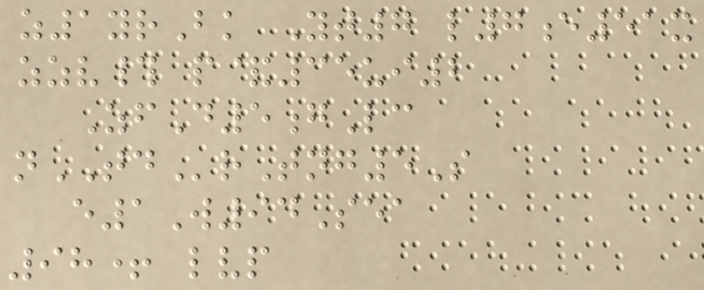z1yrBk Yt7 l7e51x
zzv# p&35ui2
ZfD5gLc
nTDrTng5S
e1W94Sea
98+ lvp
